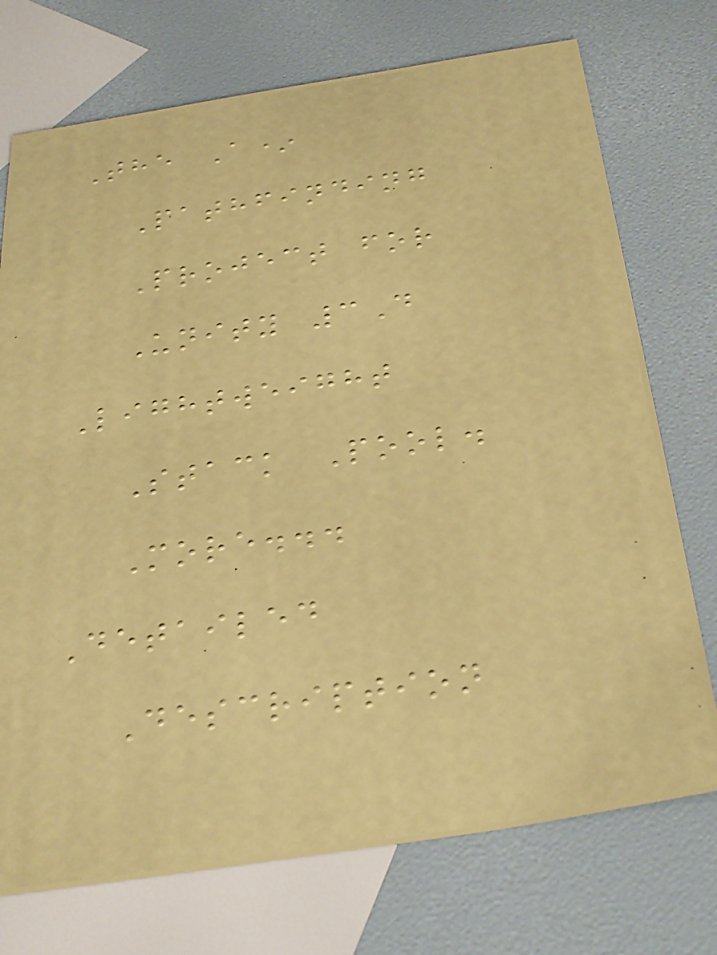The A*
Pathfinding
Project for
Unity 3D
Lightweight
Stack Pool.
More...
Detailed
Description
